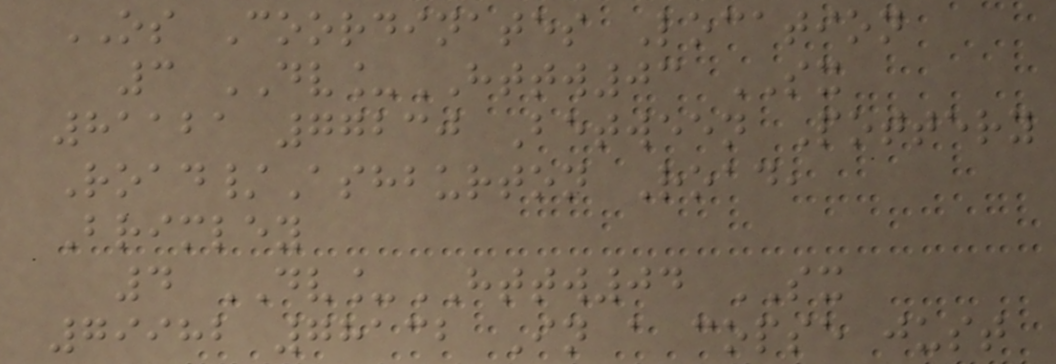OS Coordinates Location
3 DV_HTTW03 SX
81121 77230 Between Pottery
Road/Ashburton Road,
Brimley
4 DV_HTTW04 SX
79982 78132 In a copse just
